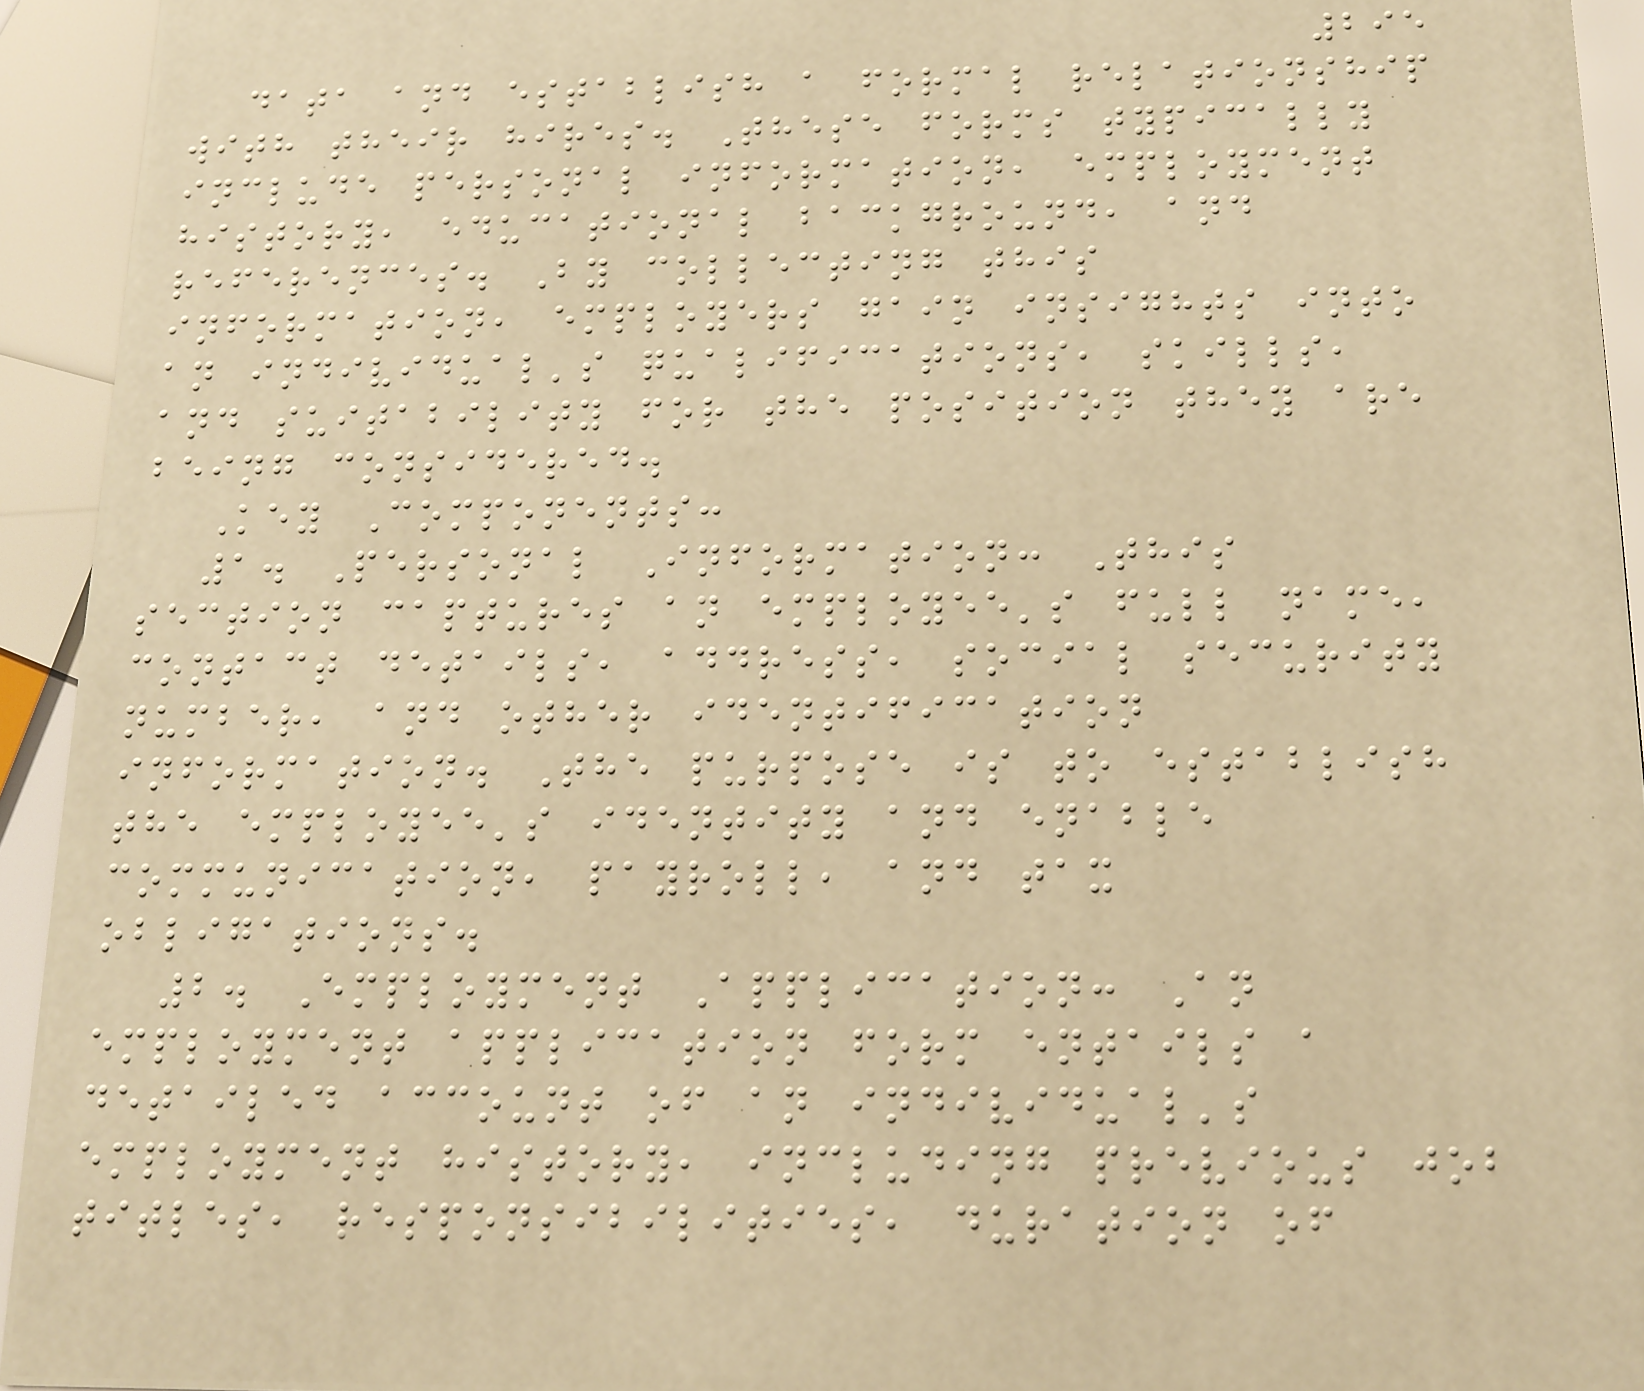295
data and establish a formal relationship
with their hires. These forms typically
include personal information, employment
history, educational background, and
references. By collecting this
information, employers gain insights into
an individual's qualifications, skills,
and suitability for the position they are
being considered.
Key Components:
1. Personal Information: This
section captures an employee's full name,
contact details, address, social security
number, and other identification
information. The purpose is to establish
the employee's identity and enable
communication, payroll, and tax
obligations.
2. Employment Application: An
employment application form entails a
detailed account of an individual's
employment history, including previous job
titles, responsibilities, duration of
